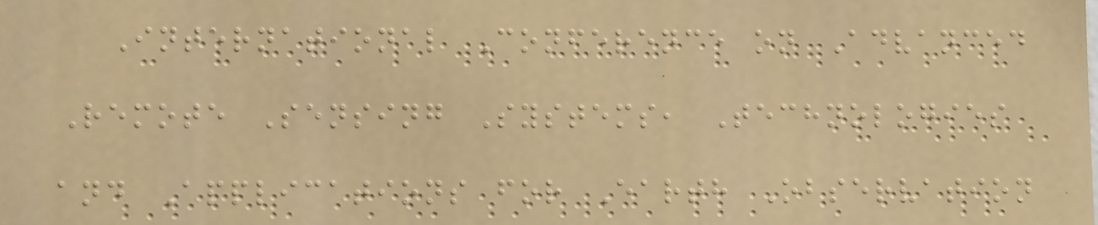International Conference on Advanced
Remote Sensing Systems, Technologies
and Applications for Earth Observation
